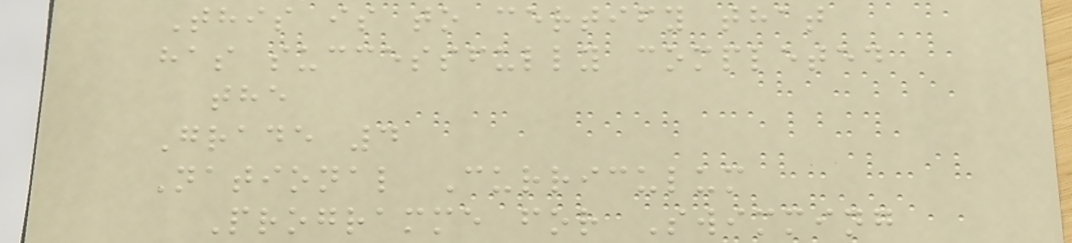This is to certify that
has successfully completed
the
Grade 4
National Curriculum
Programme for Swimming
